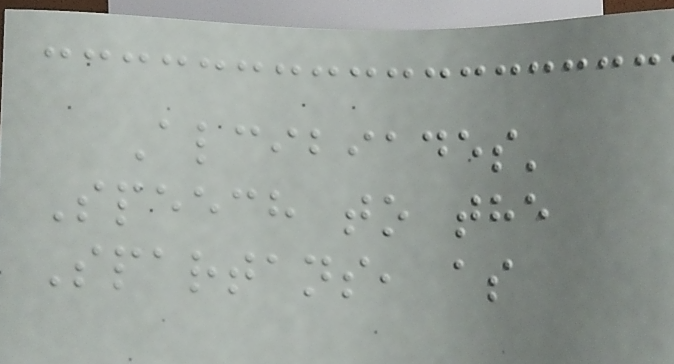Alcibiades'
Speech to the
Spartans, as
